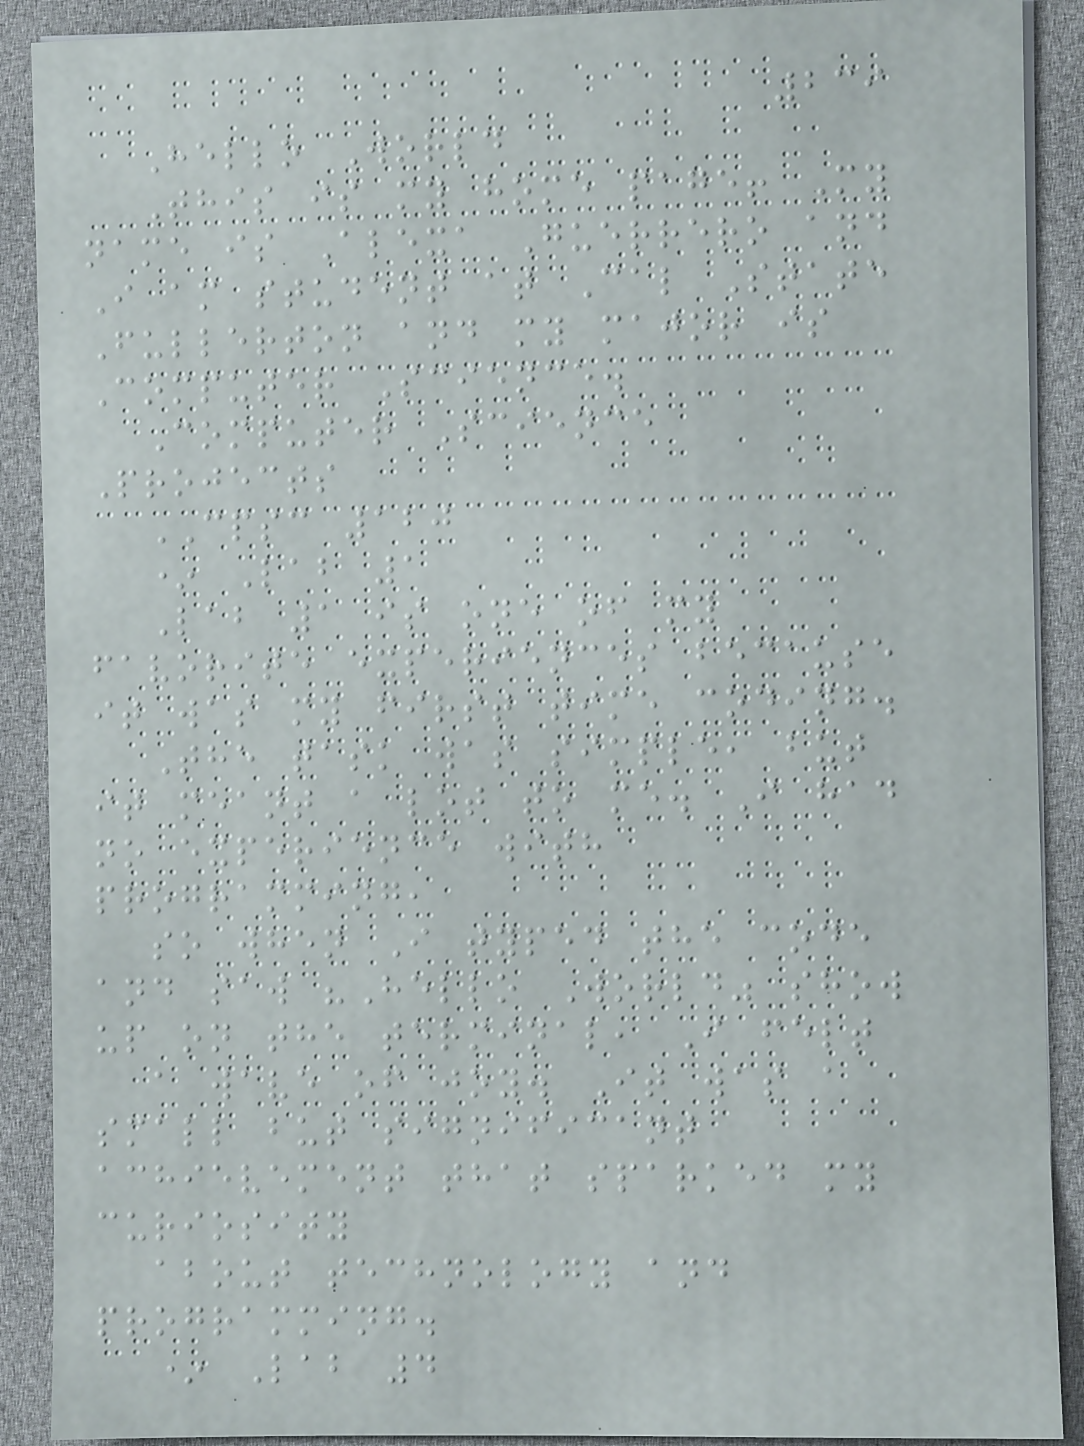239
Hello World
This is my home page! My
name is Alexa Guerrero and
I am student at Cal State
Fullerton and my major is
Computer Science.
Computer Science
Projects
CPSC 120
* Lab 1
Lab 1 is one of my
favorite experiences because
it was my first time coding.
The task was simple, but
it meant a lot to me. I had
no experience with
programming,
so when I typed the code
and saw "Hello World" show
up on the terminal, I felt
a wave of joy. It was a
small but significant
achievement that sparked my
curiosity
about technology and
programming.
* Lab 4
